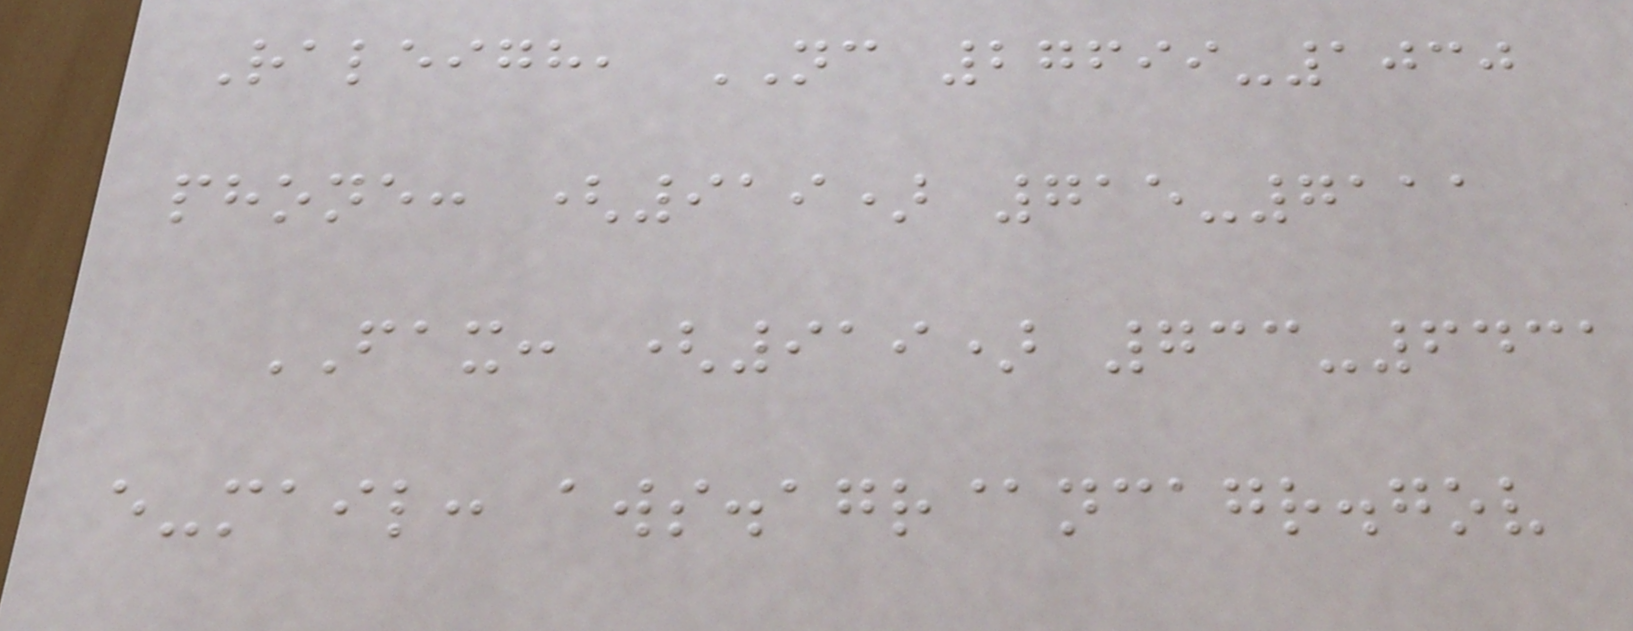Raleigh, NC 27699-1030
phone: (919) 715-7111
FAX: (919) 733-6431
e-mail: aws.agr@ncagr.gov
